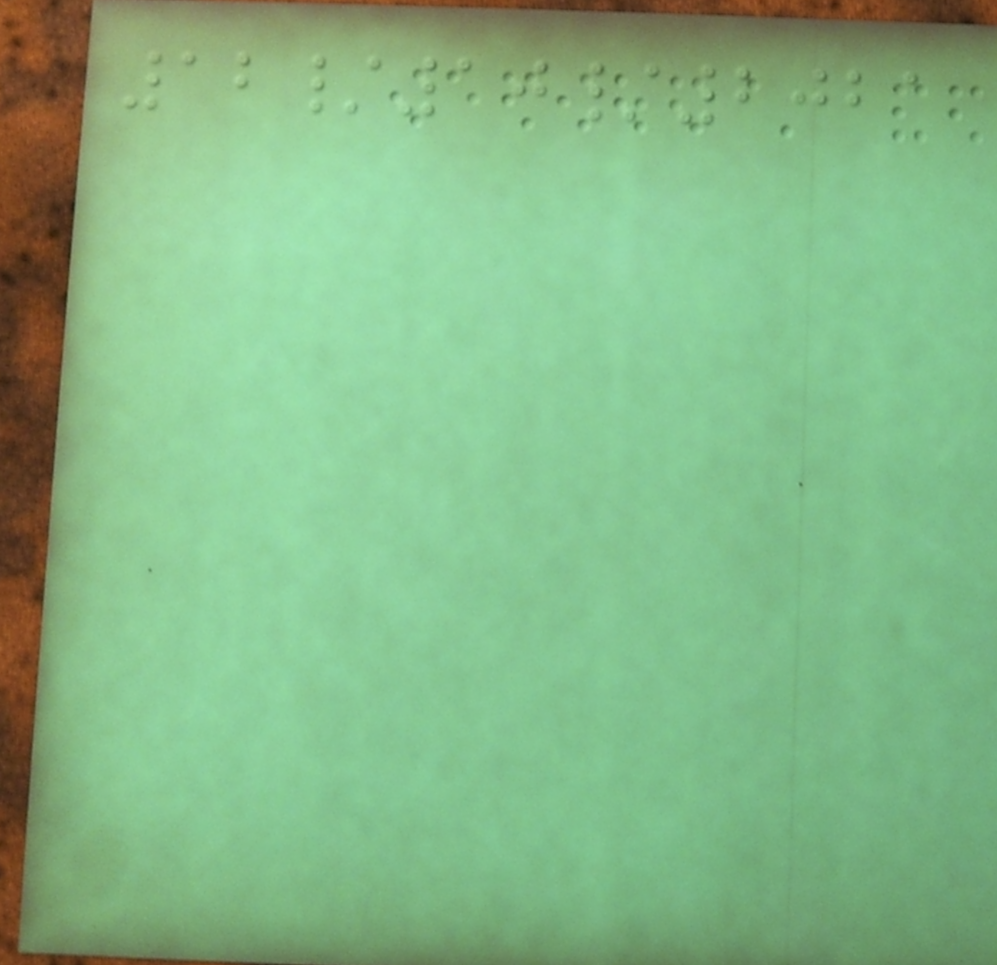12/10/2021
